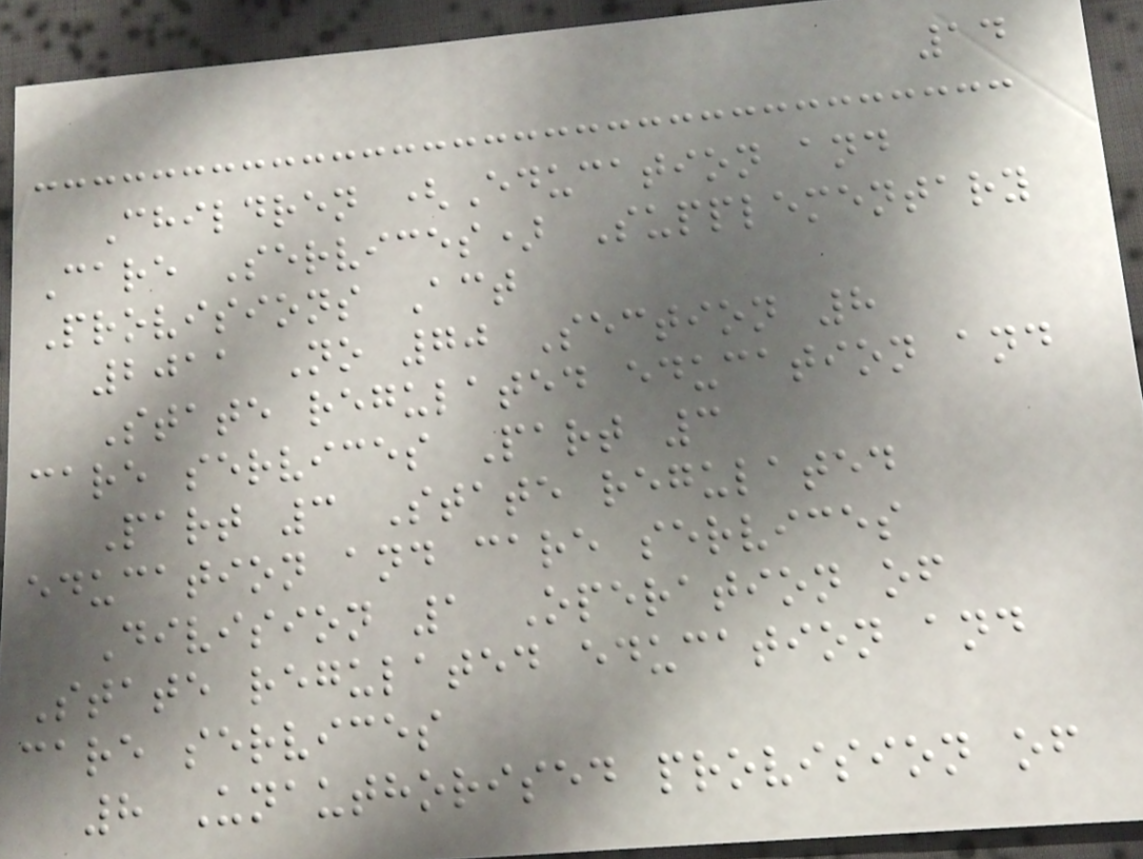14
Children (Education and
Care Services) Supplementary
Provisions Act
2011 No 70 Section 8
State regulated education and
care services Part 3
Part 3 State regulated
education and care services
Division 1 Operation of
State regulated education and
care services
8 Unauthorised provision of
